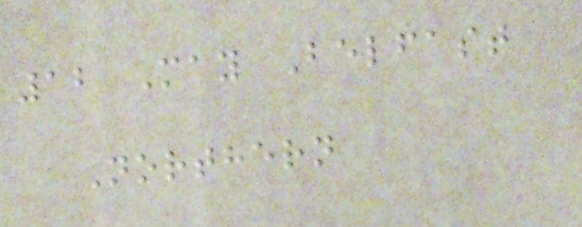12 May Belfast
Northern
